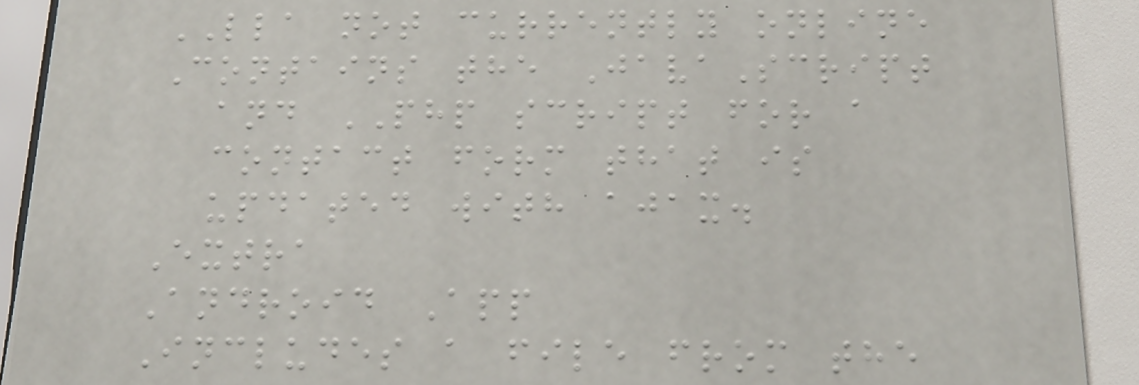LLA not currently online
Contains the JavaScript
and PHP script for a
contact form that is
updated with ajax.
Extra
Android App
Includes a file from the
